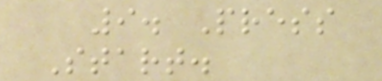9. Press
Start.
